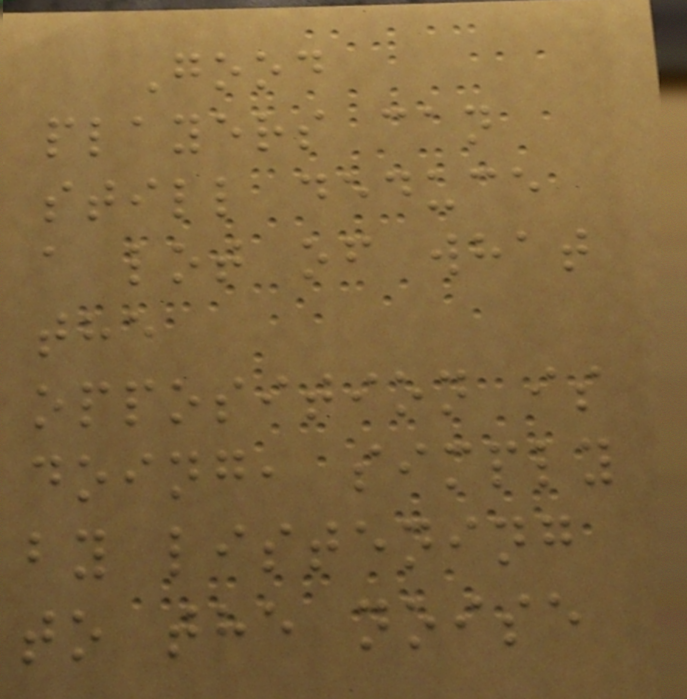Good
players can
still deduce
a lot of what
the
opposition is
doing, simply
by listening
to the noise
